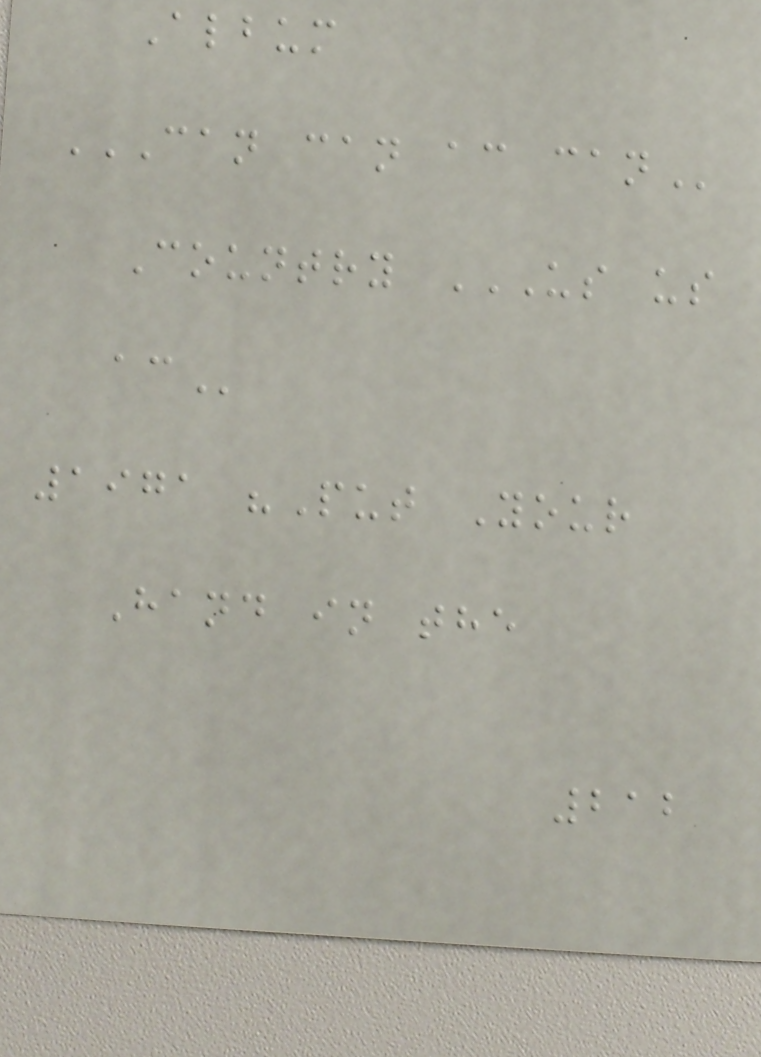Album
CAN CAN AC CAN
Country US US
AC
1971 "Put Your
Hand in the
212
